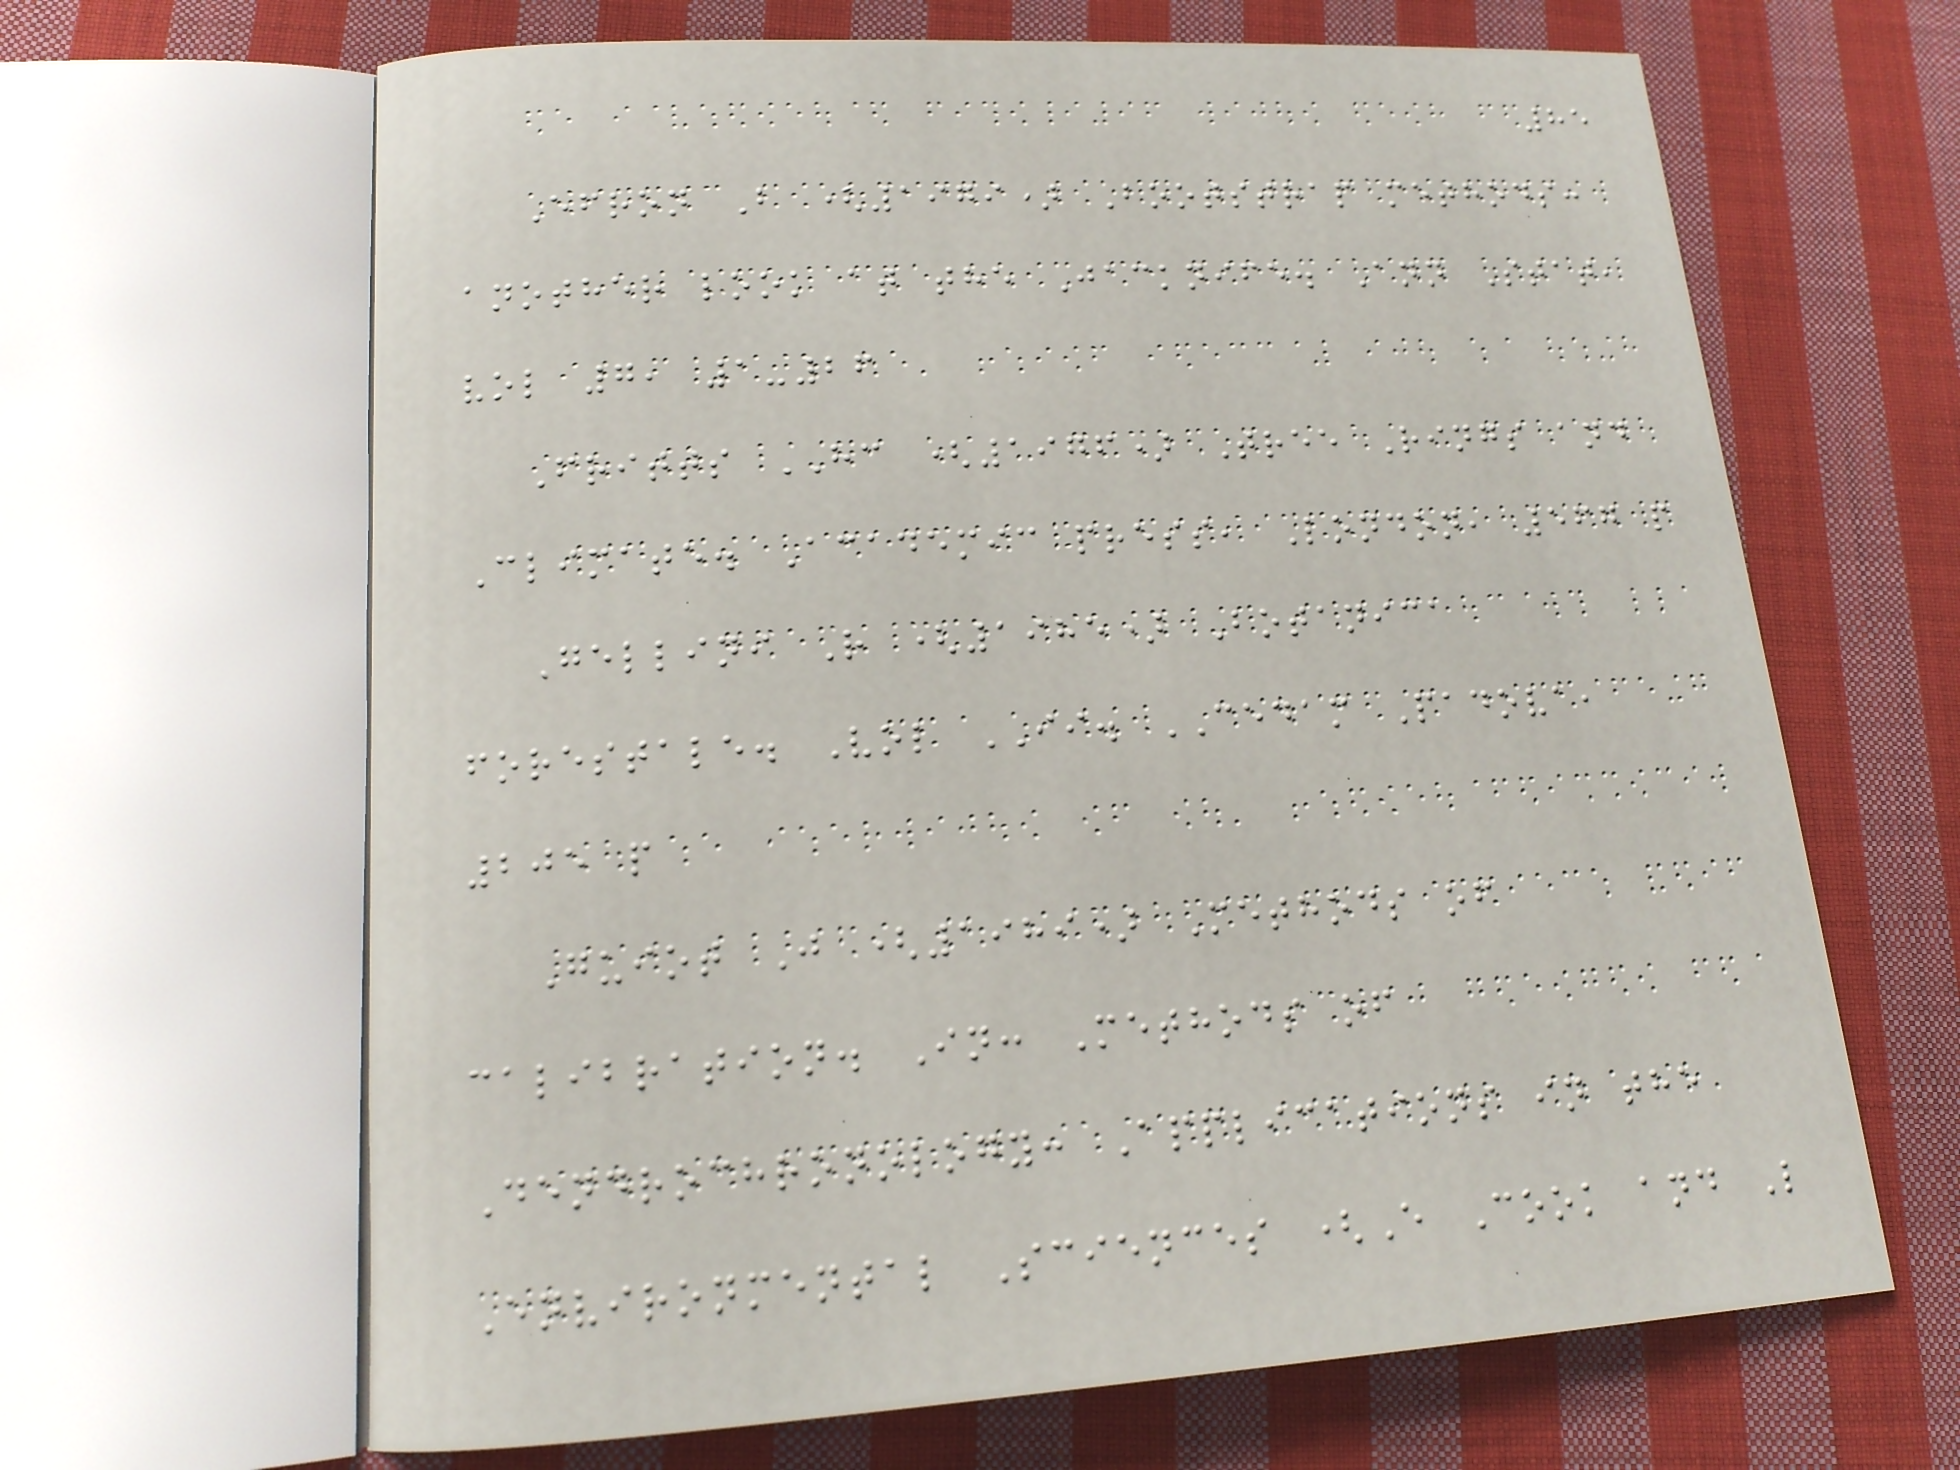85
Efron B (1979) Bootstrap methods:
another look at the Jacknife. Ann Stat,
vol 7, 1-26
Fritts HC (1976) Tree Rings and
Climate. Academic press, London, 567 p
Gellini R (1985) Botanica
forestale. Vol II. CEDAM Padova,
205 p
Guiot J (1989) Methods of
calibration. In: Methods of
Dendrochronology: Applications in the
Environmental Sciences (E Cook and L
